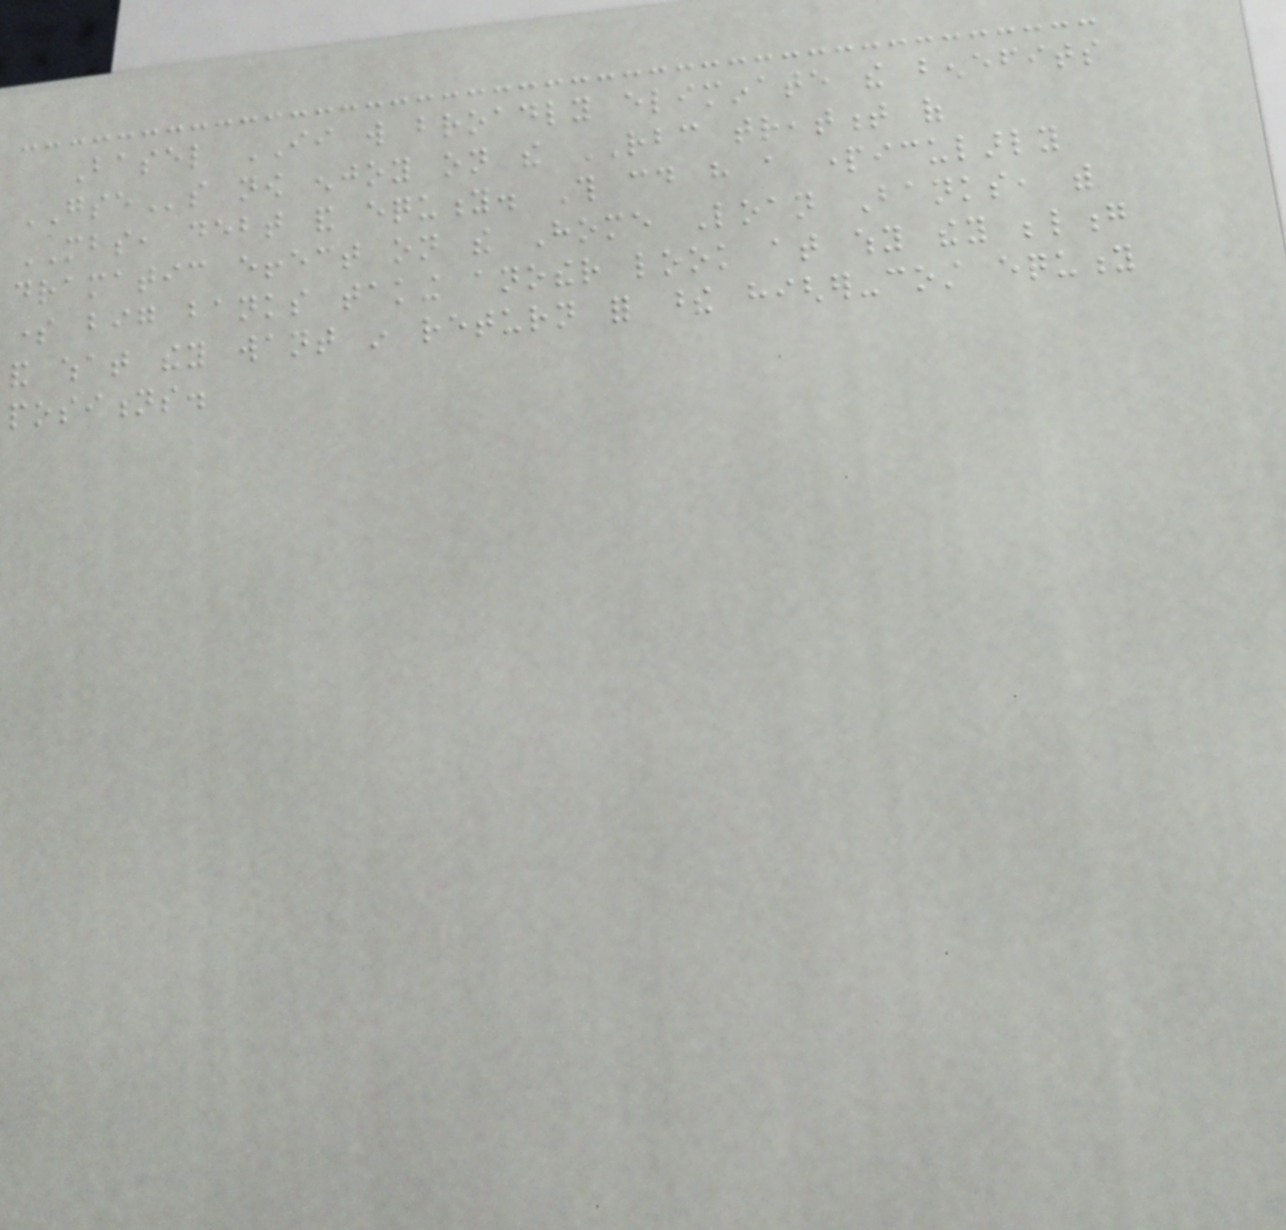Basel II will broadly eliminate the benefits
GSEs now enjoy on the RBC treatment of
MBS, debt and equity. This could have a particularly
dramatic effect on the Home Loan Banks, with
some big banks taking another look at why they belong
and what they want in return for these higher-cost equity
positions.
